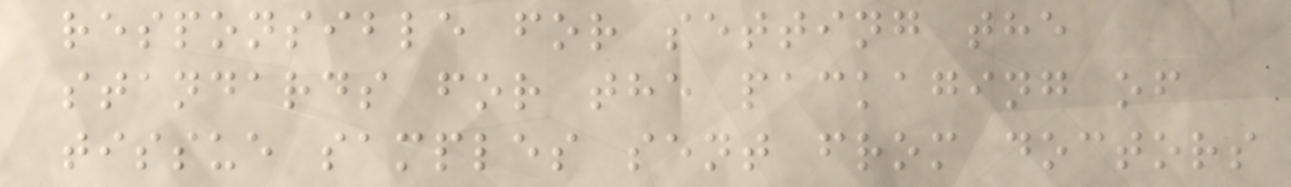responsible for setting the
standards for the packaging of
tissue samples sent from doctors
